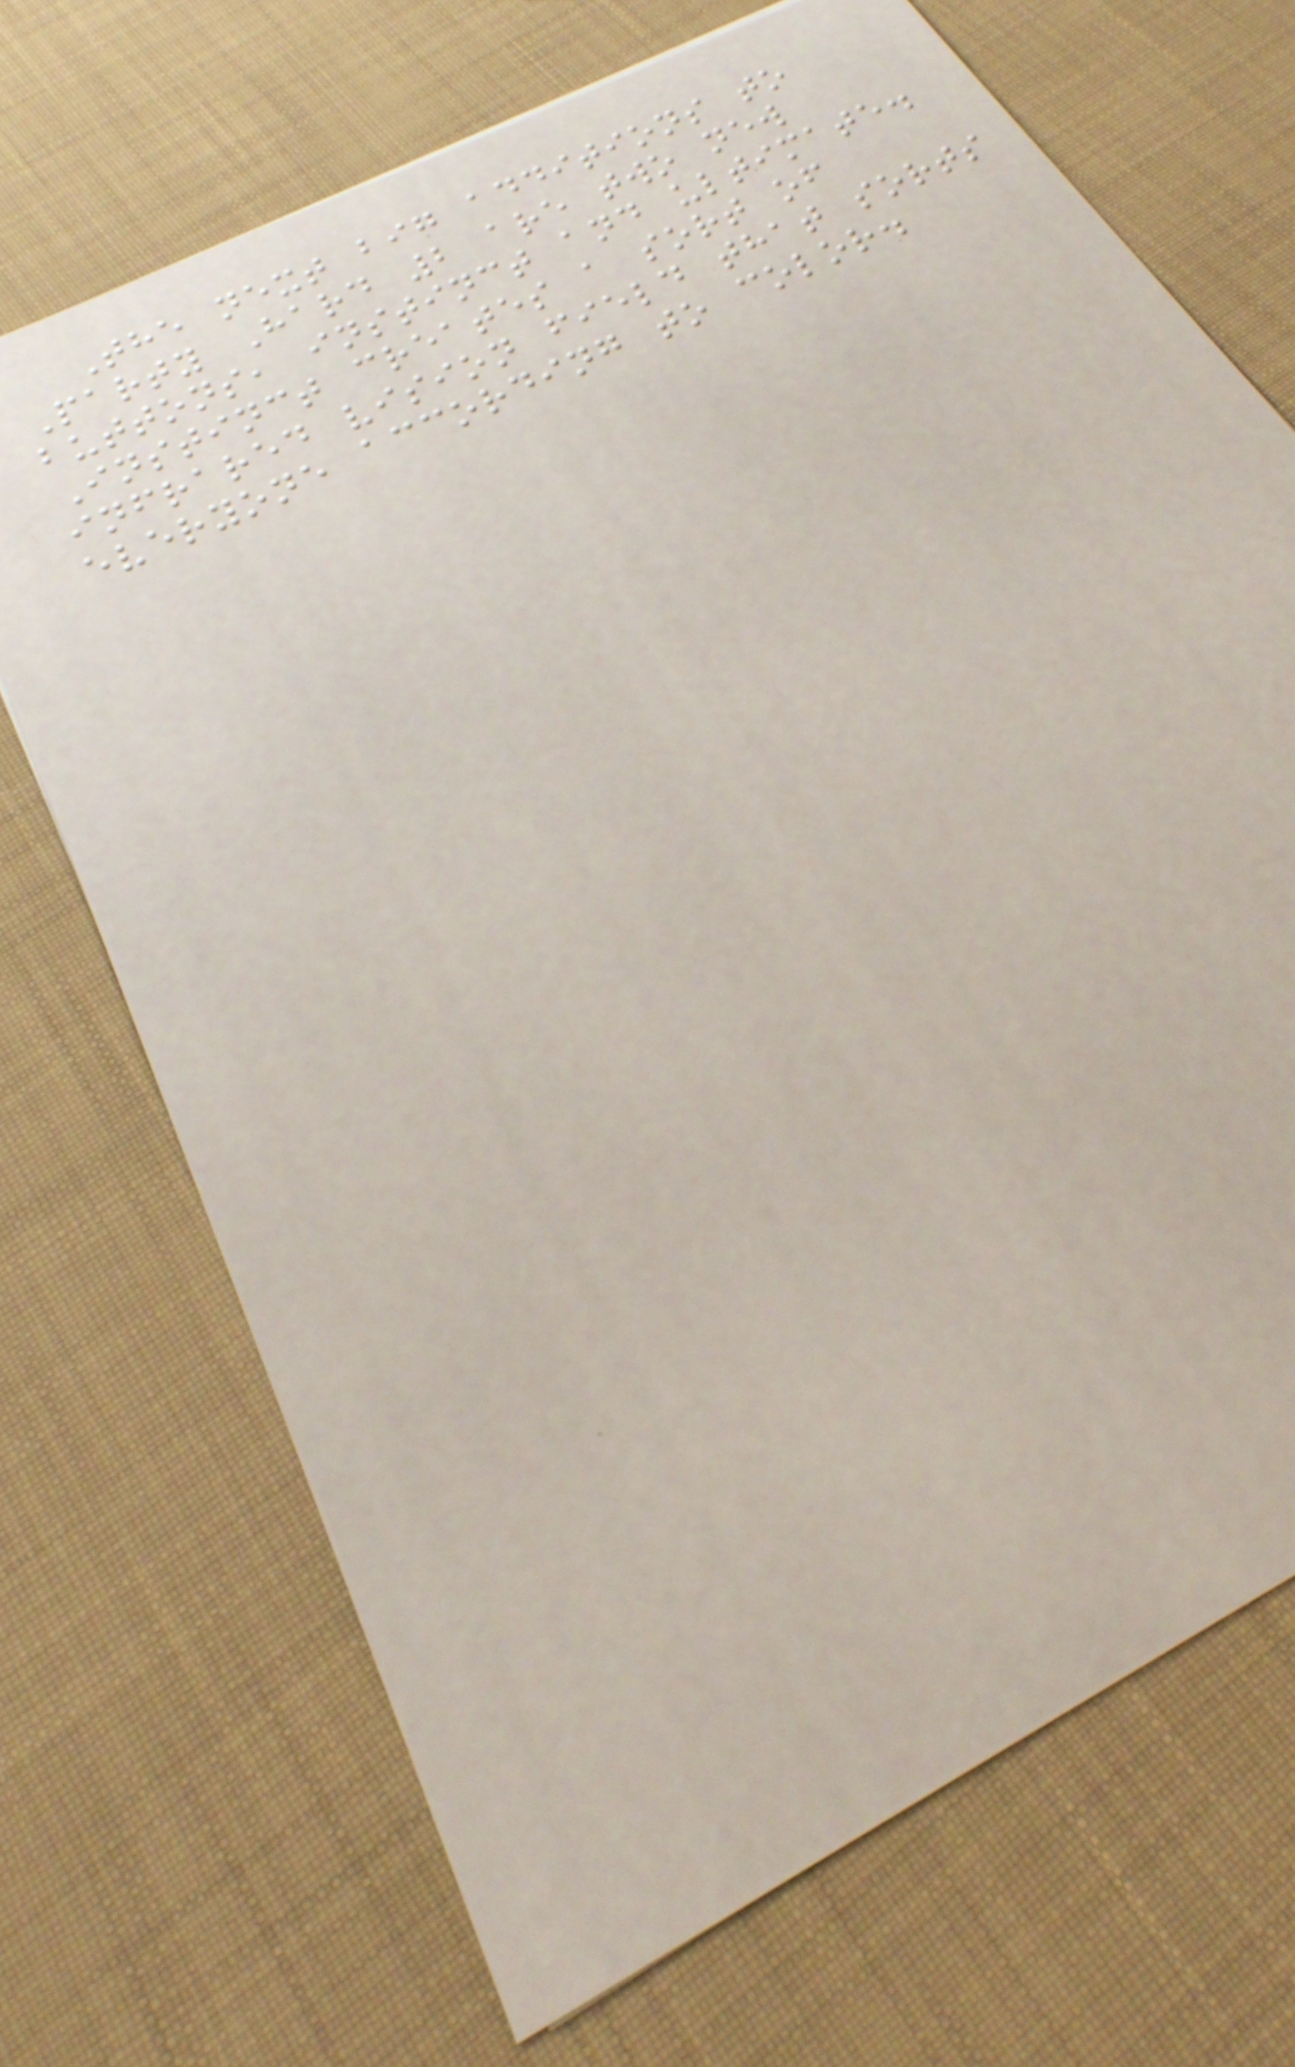The next big additions to
Party Hard 2 are two new
buttons, instinct and ultimate.
Instinct creates a sort of
infrared vision field that sorts
everyone according to color.
